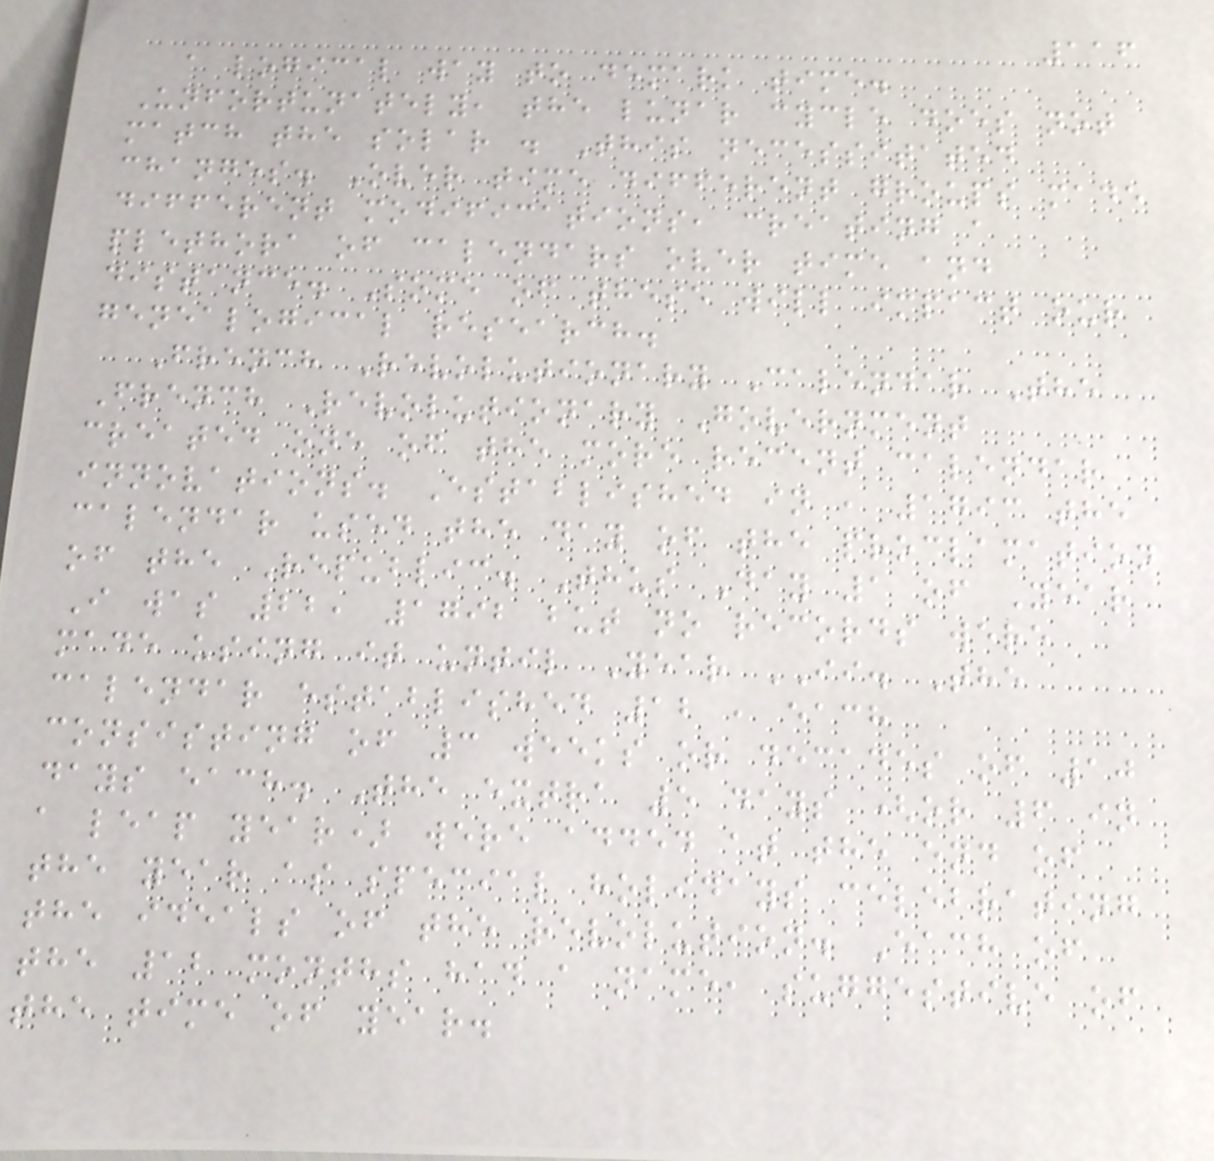116
a logical way to demark time.
Unfortunately, the lunar cycle does not
match the solar . This necessitated
changes. Over time different groups made
different modifications, creating a
plethora of calendars over time and
distance. Some of these will impact our
genealogical research.
French Revolutionary Calendar The
French Revolutionary Government
created one of the more recent calendar
innovations. Established in , 1793 the
calendar used the day of the proclamation
of the Republic. Thus Day 1 of Year
I was 22, 1792 but no records were
made using it until Year II. The
calendar established 12 , each
consisting of 3 weeks or decades of 10
days each. The extra 5 days (or 6 in
a leap year) were added at the end of
the year as special holidays celebrating
the ideals of the revolution. Each of
the 12 months had a name, suggestive of
the time of year.
